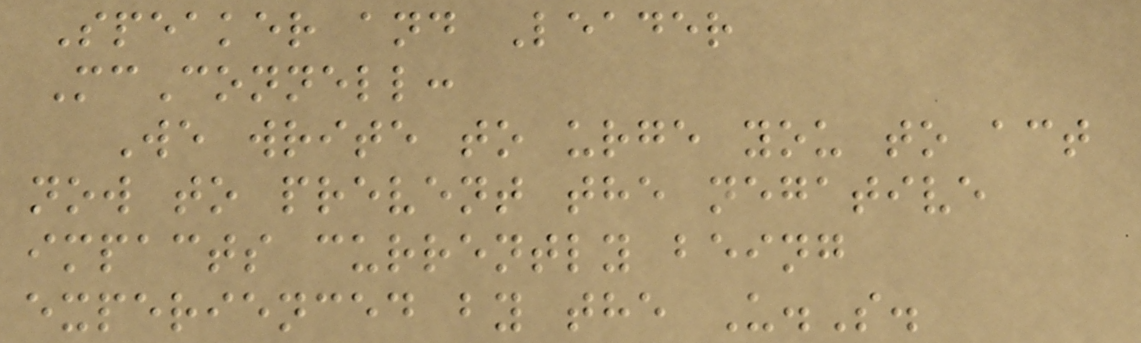Speaker and Leader
McConnell:
We write to urge you to act
now to prevent the negative
impacts currently being
experienced by the U.S.
